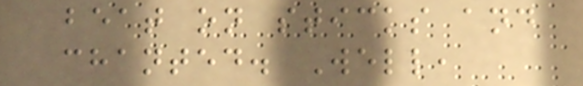beat on sticks and
chanted. Well,
